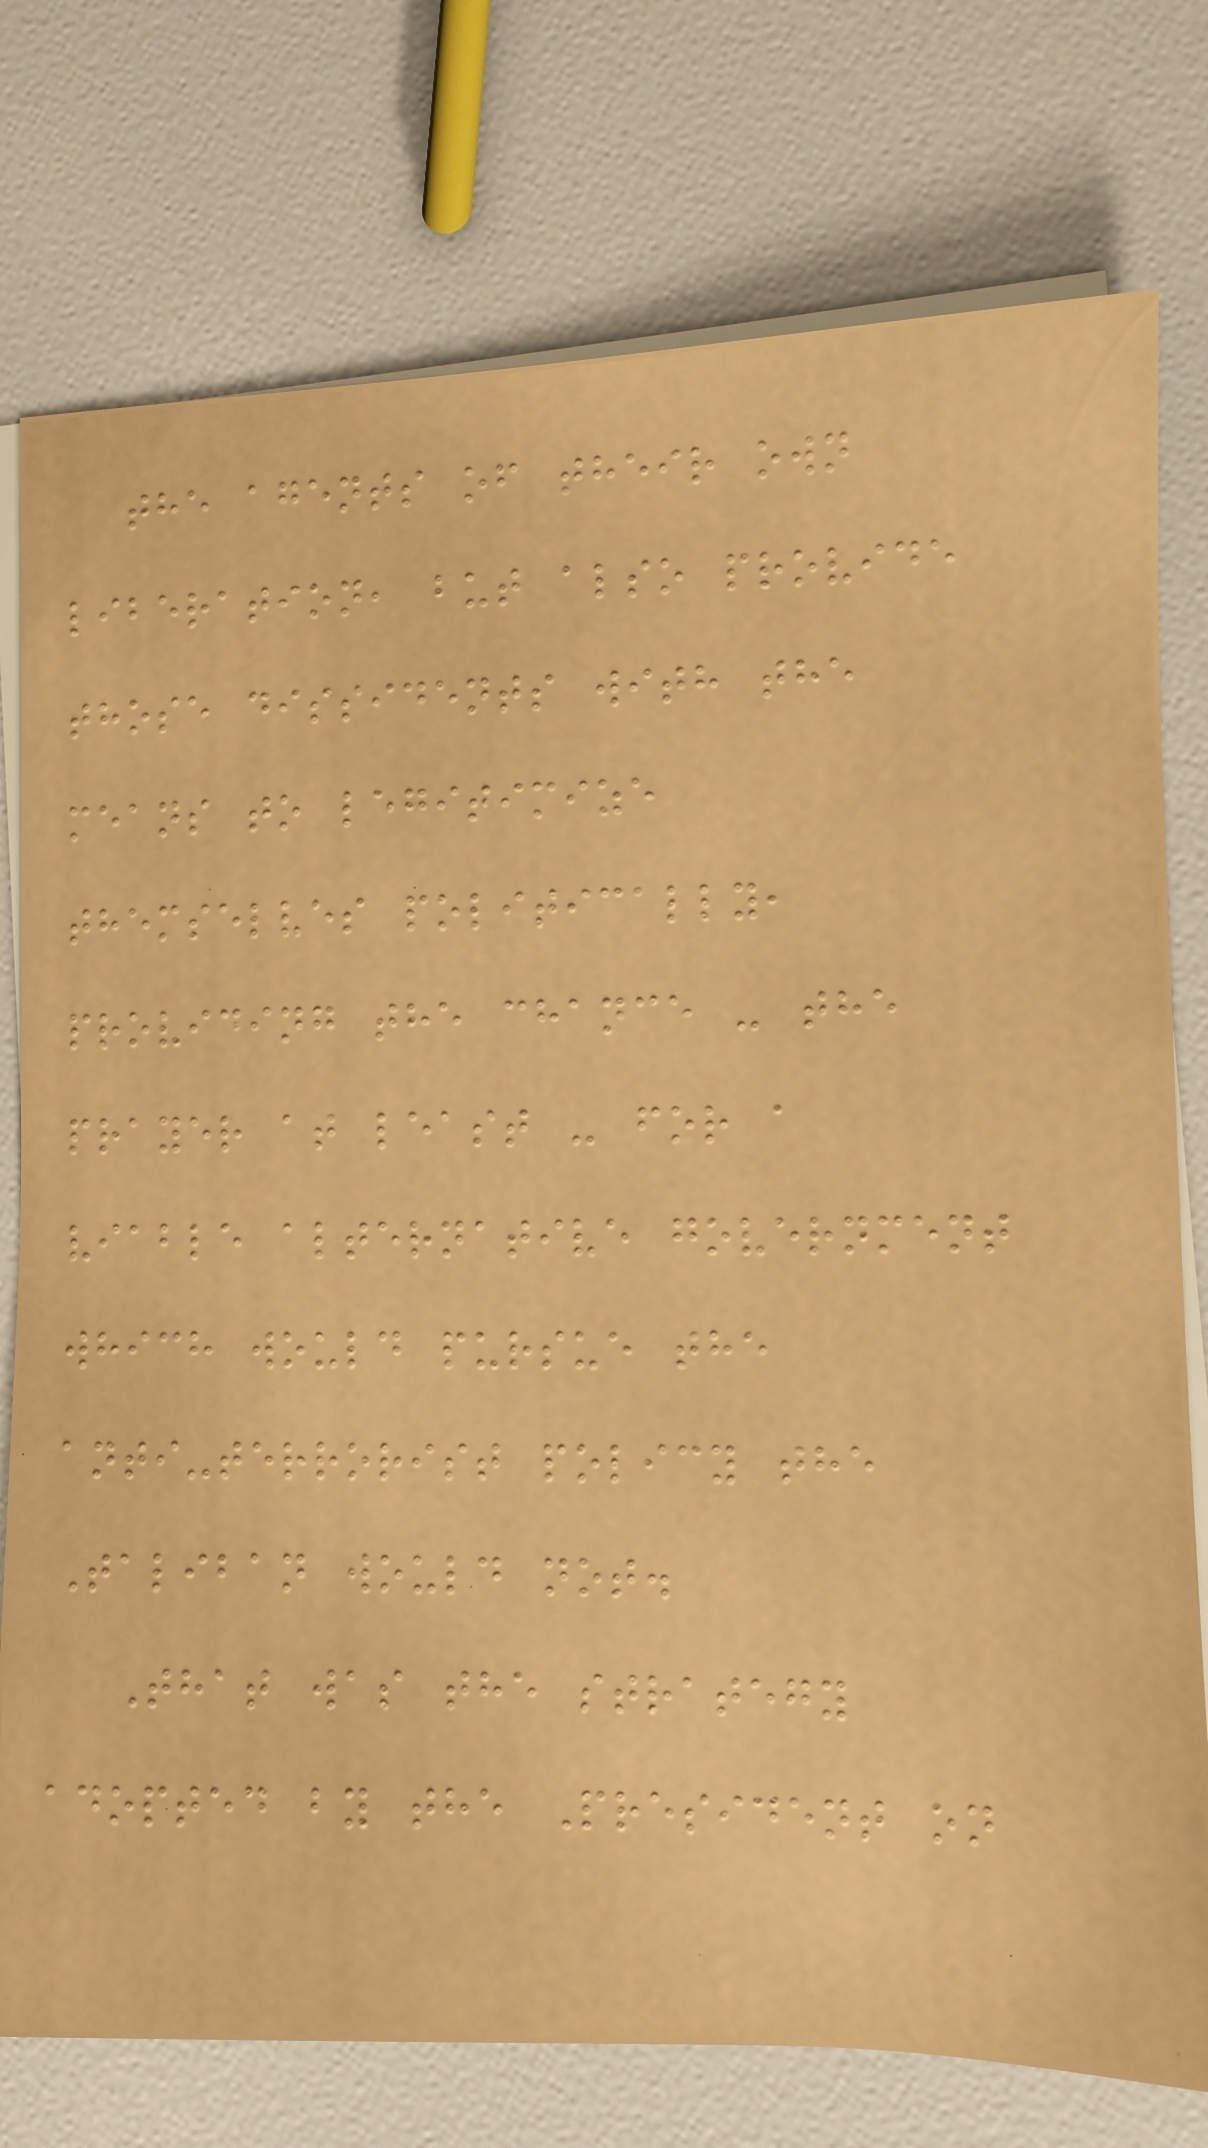the agents of their own
liberation, but also provide
those dissidents with the
means to legitimize
themselves politically,
providing the chance - the
prayer at least - for a
viable alternative government
which would pursue the
anti-terrorist policy the
Taliban would not.
That was the strategy
adopted by the President on
